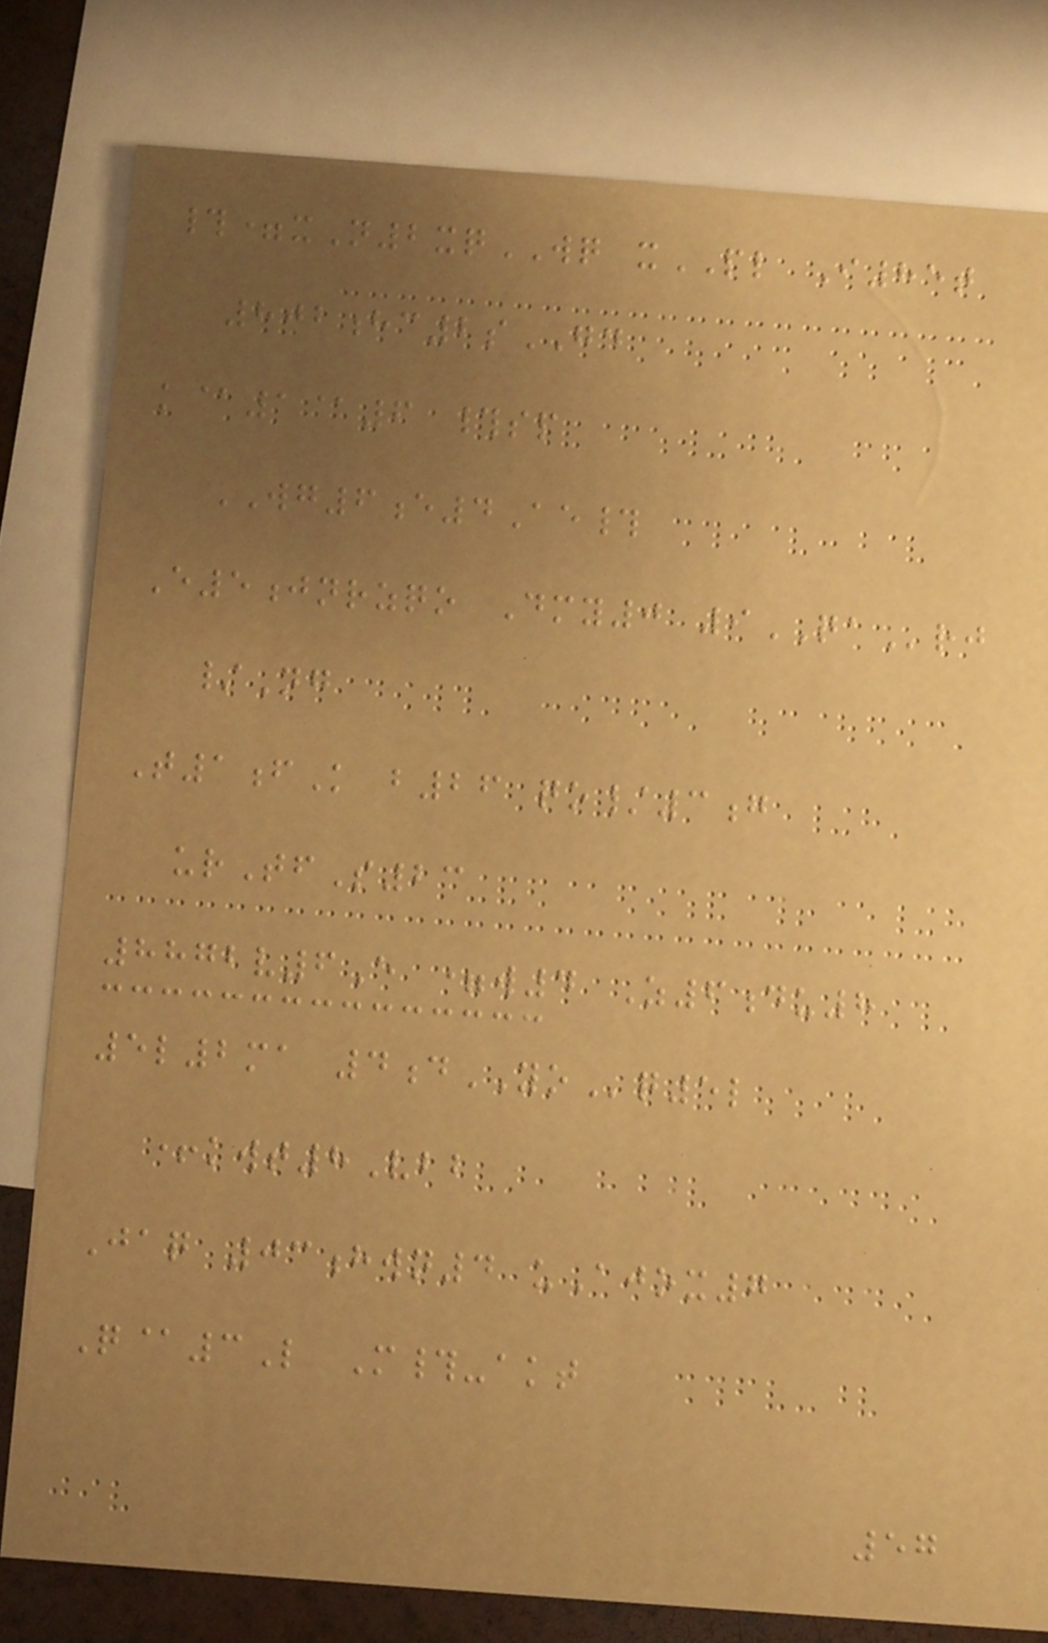#=xN2xqWQ xPL I85t
802hc2sGD
k@1@6 #sp
WG6e4Ae#
E5jnrzqo Dmy0 9QArj
/Ng
T1fK b26 qo/3g
urTfS23
8872v6E =w4 Z6du8
5l2ma 4dYOq5l
+kwt8Vbb
Jaq 03hwn4 uAjox7
Q@3L M#-akt
57
